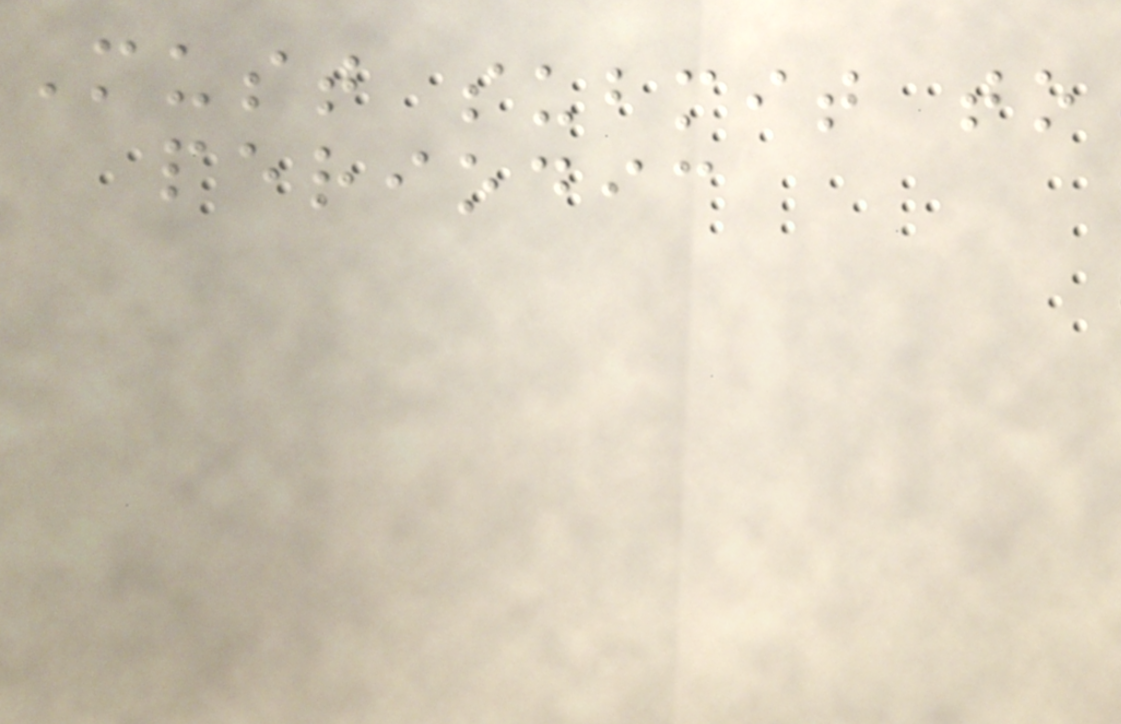Must submit to
periodic
